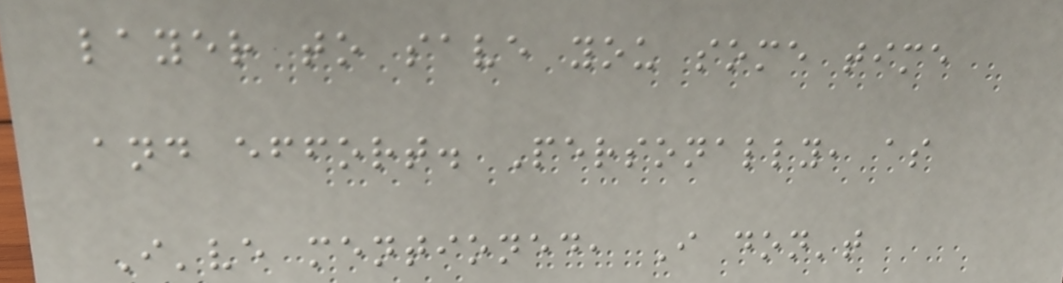layer to save you some time
and effort. Personally, as
I've mentioned, I don't
